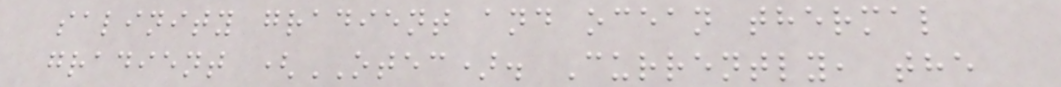salinity gradient and ocean thermal
gradient (OTEC). Currently, the
